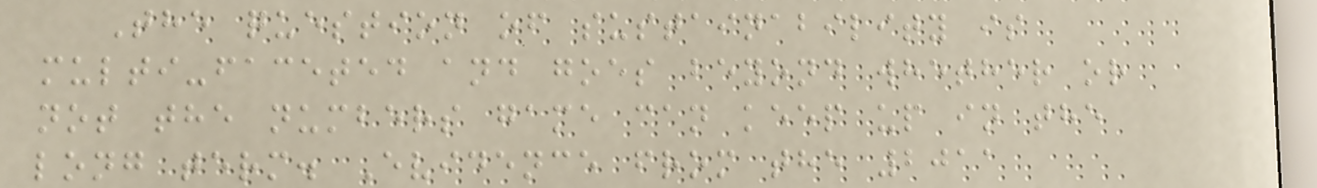The question of sustainability is
multi-faceted and goes beyond whether or
not the numbers game can keep up in the
long term. Evidence from the 2011
